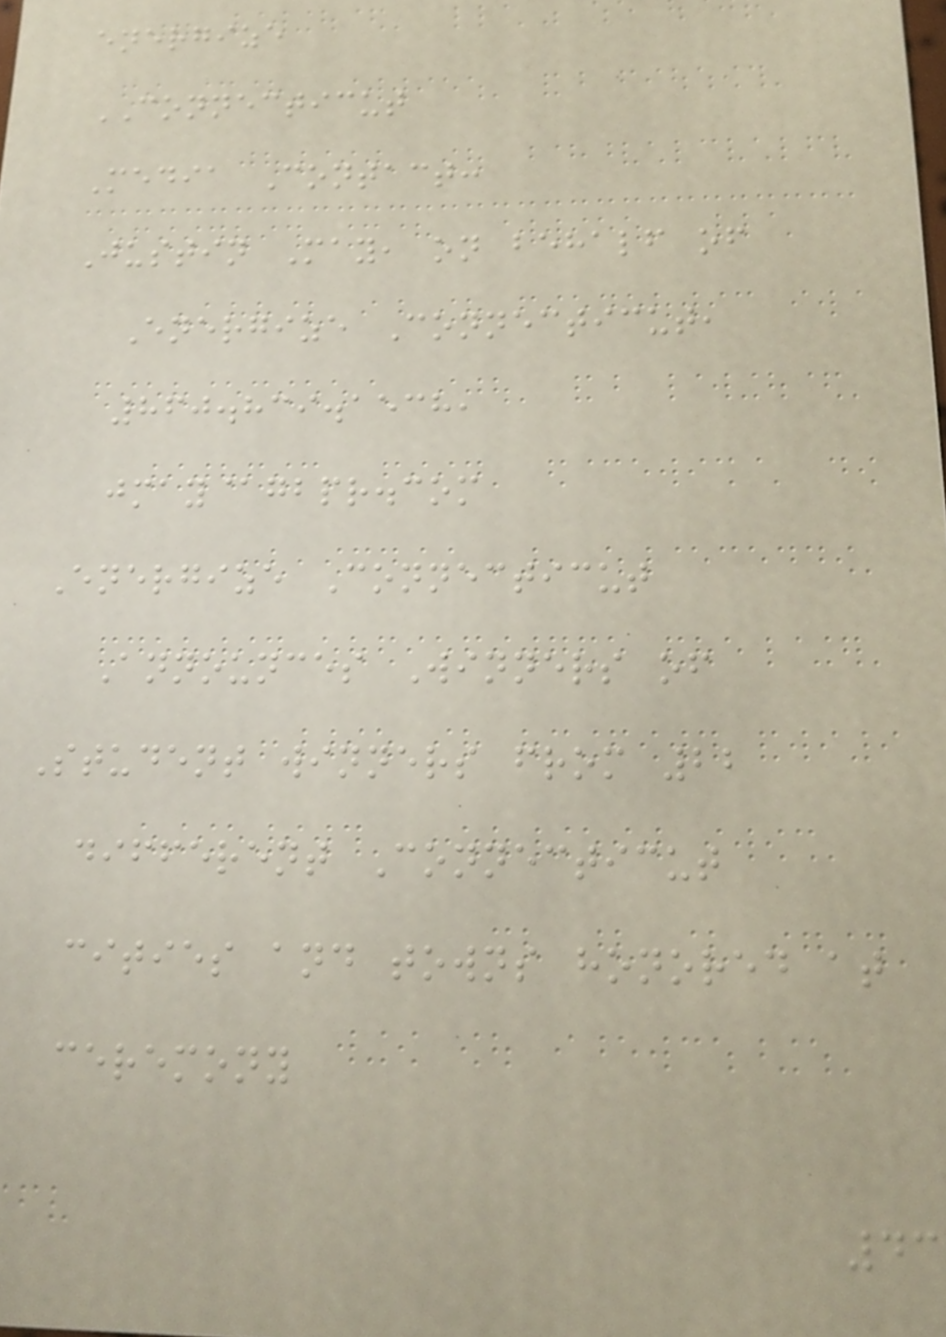energize
CONNECTICUT
Media Contact:
Justin May, on behalf of
Energize Connecticut,
860.839.1538,
jmay@gbpr.com
Energize Connecticut
Announces Winners of
Student winners from 22
different Connecticut
cities and towns honored at
ceremony
43
